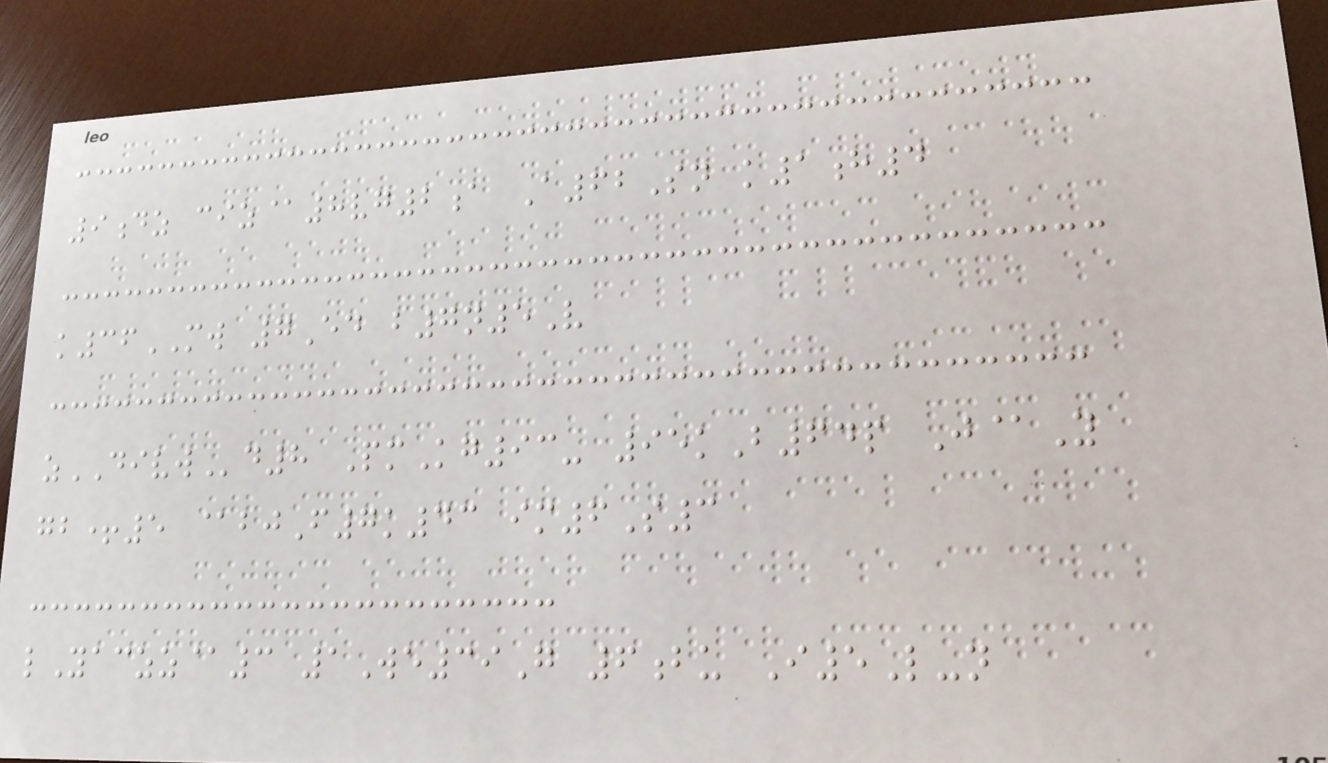9dz ciz@8vg2a A62Sn k1h4
k36MW 7Ed b7n5V
zDIVWd8 PmKg93- 95kB64p J@Y
gb+5 @bjF7k43 im6S3
lYaczz@3 1We39G 6bu I5L-n
